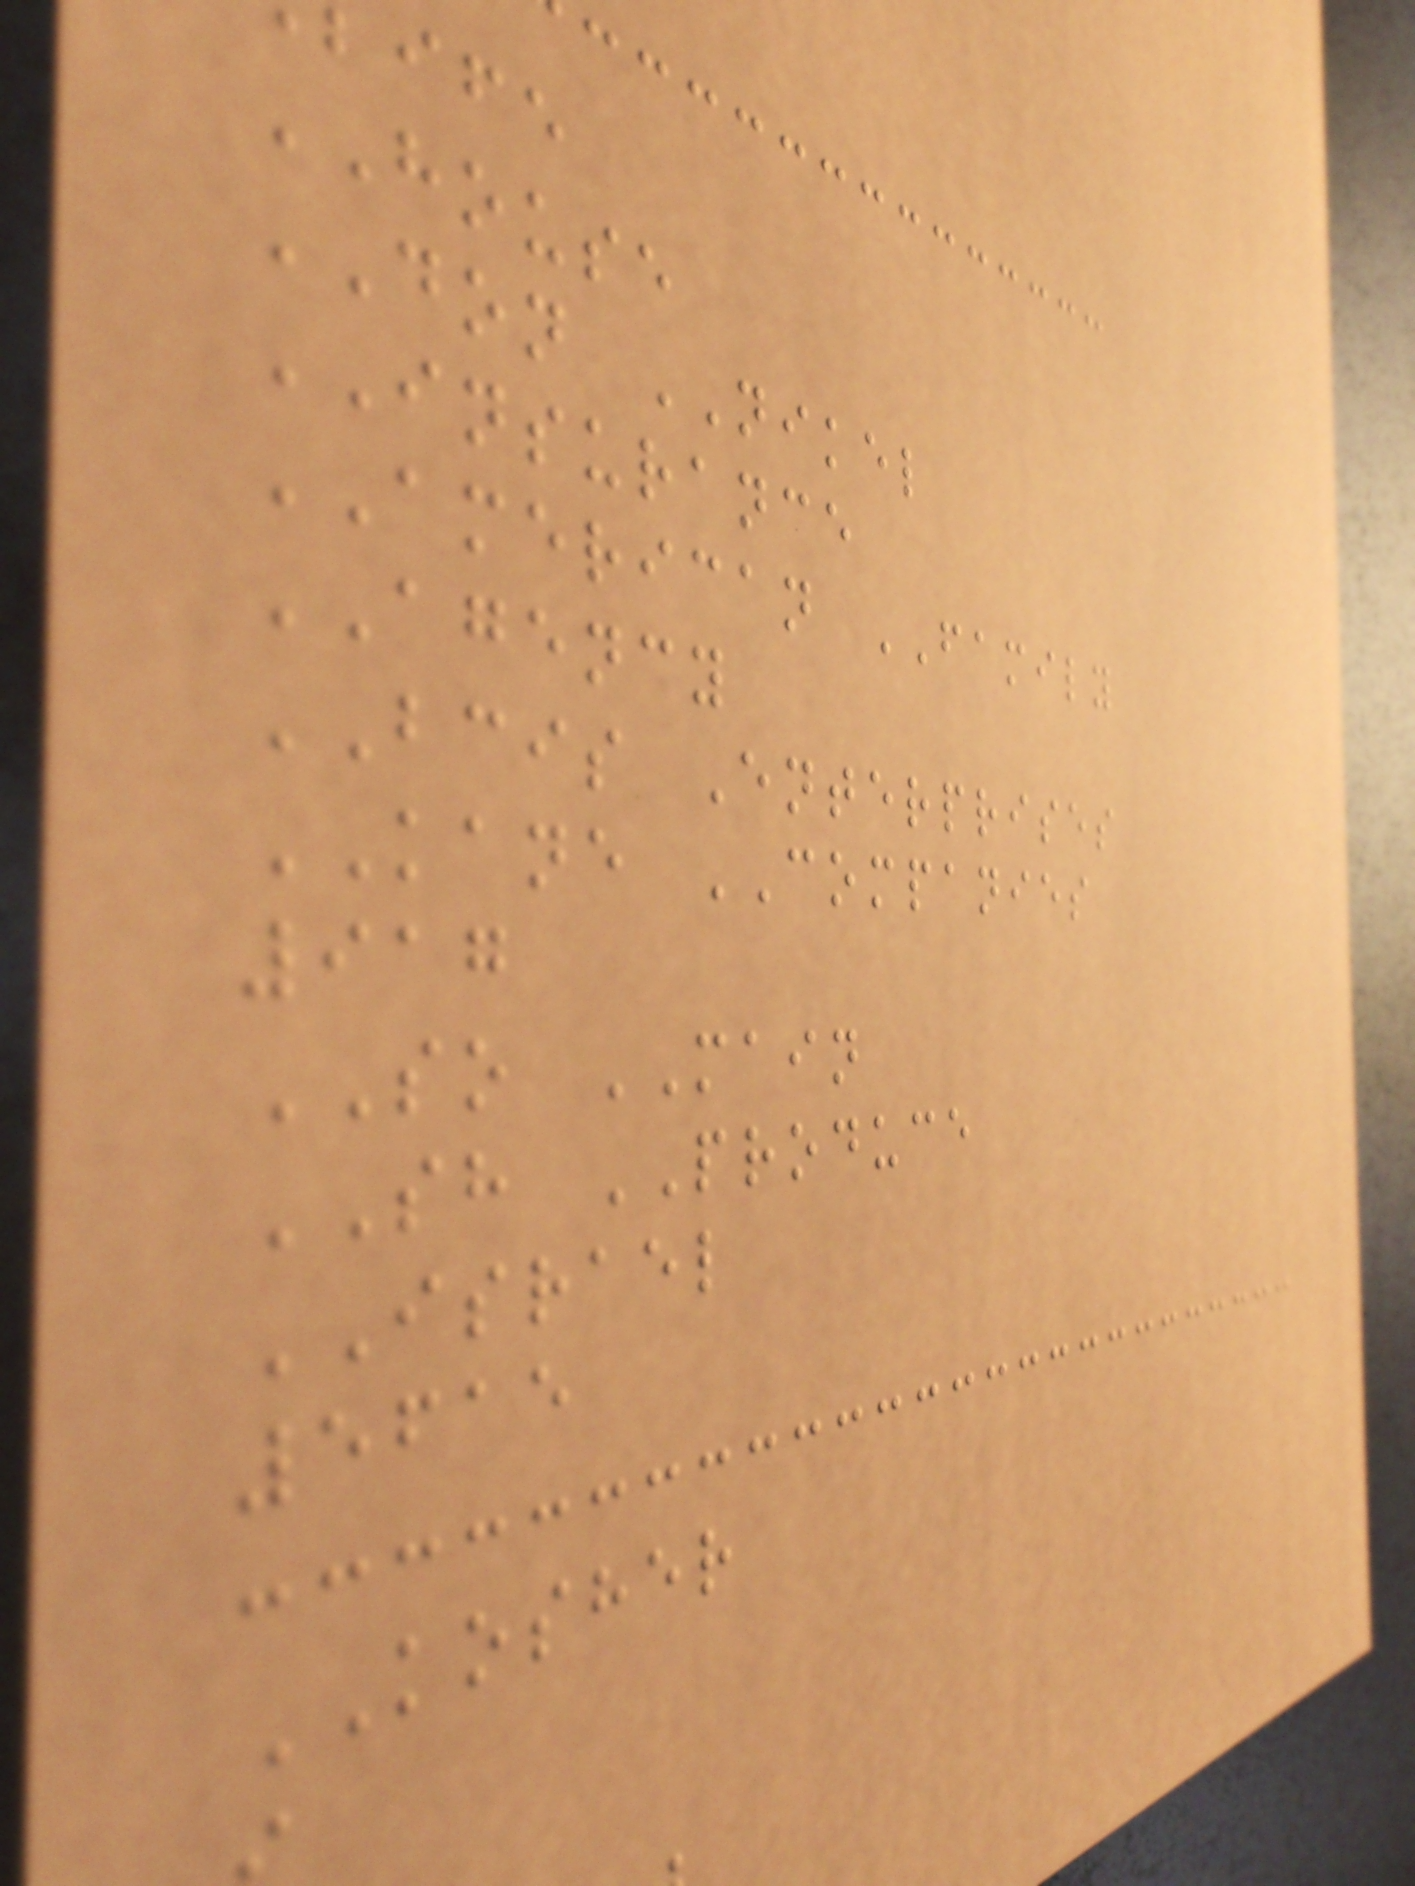HOUSE
DON NIKEL
INSURANCE
AMERICAN FAMILY
AGENCY
BCIS Enterprises
KANE COMPANIES
917
SO MAIN
SH PRODUCE
ISRAEL
5615
KOSHER
